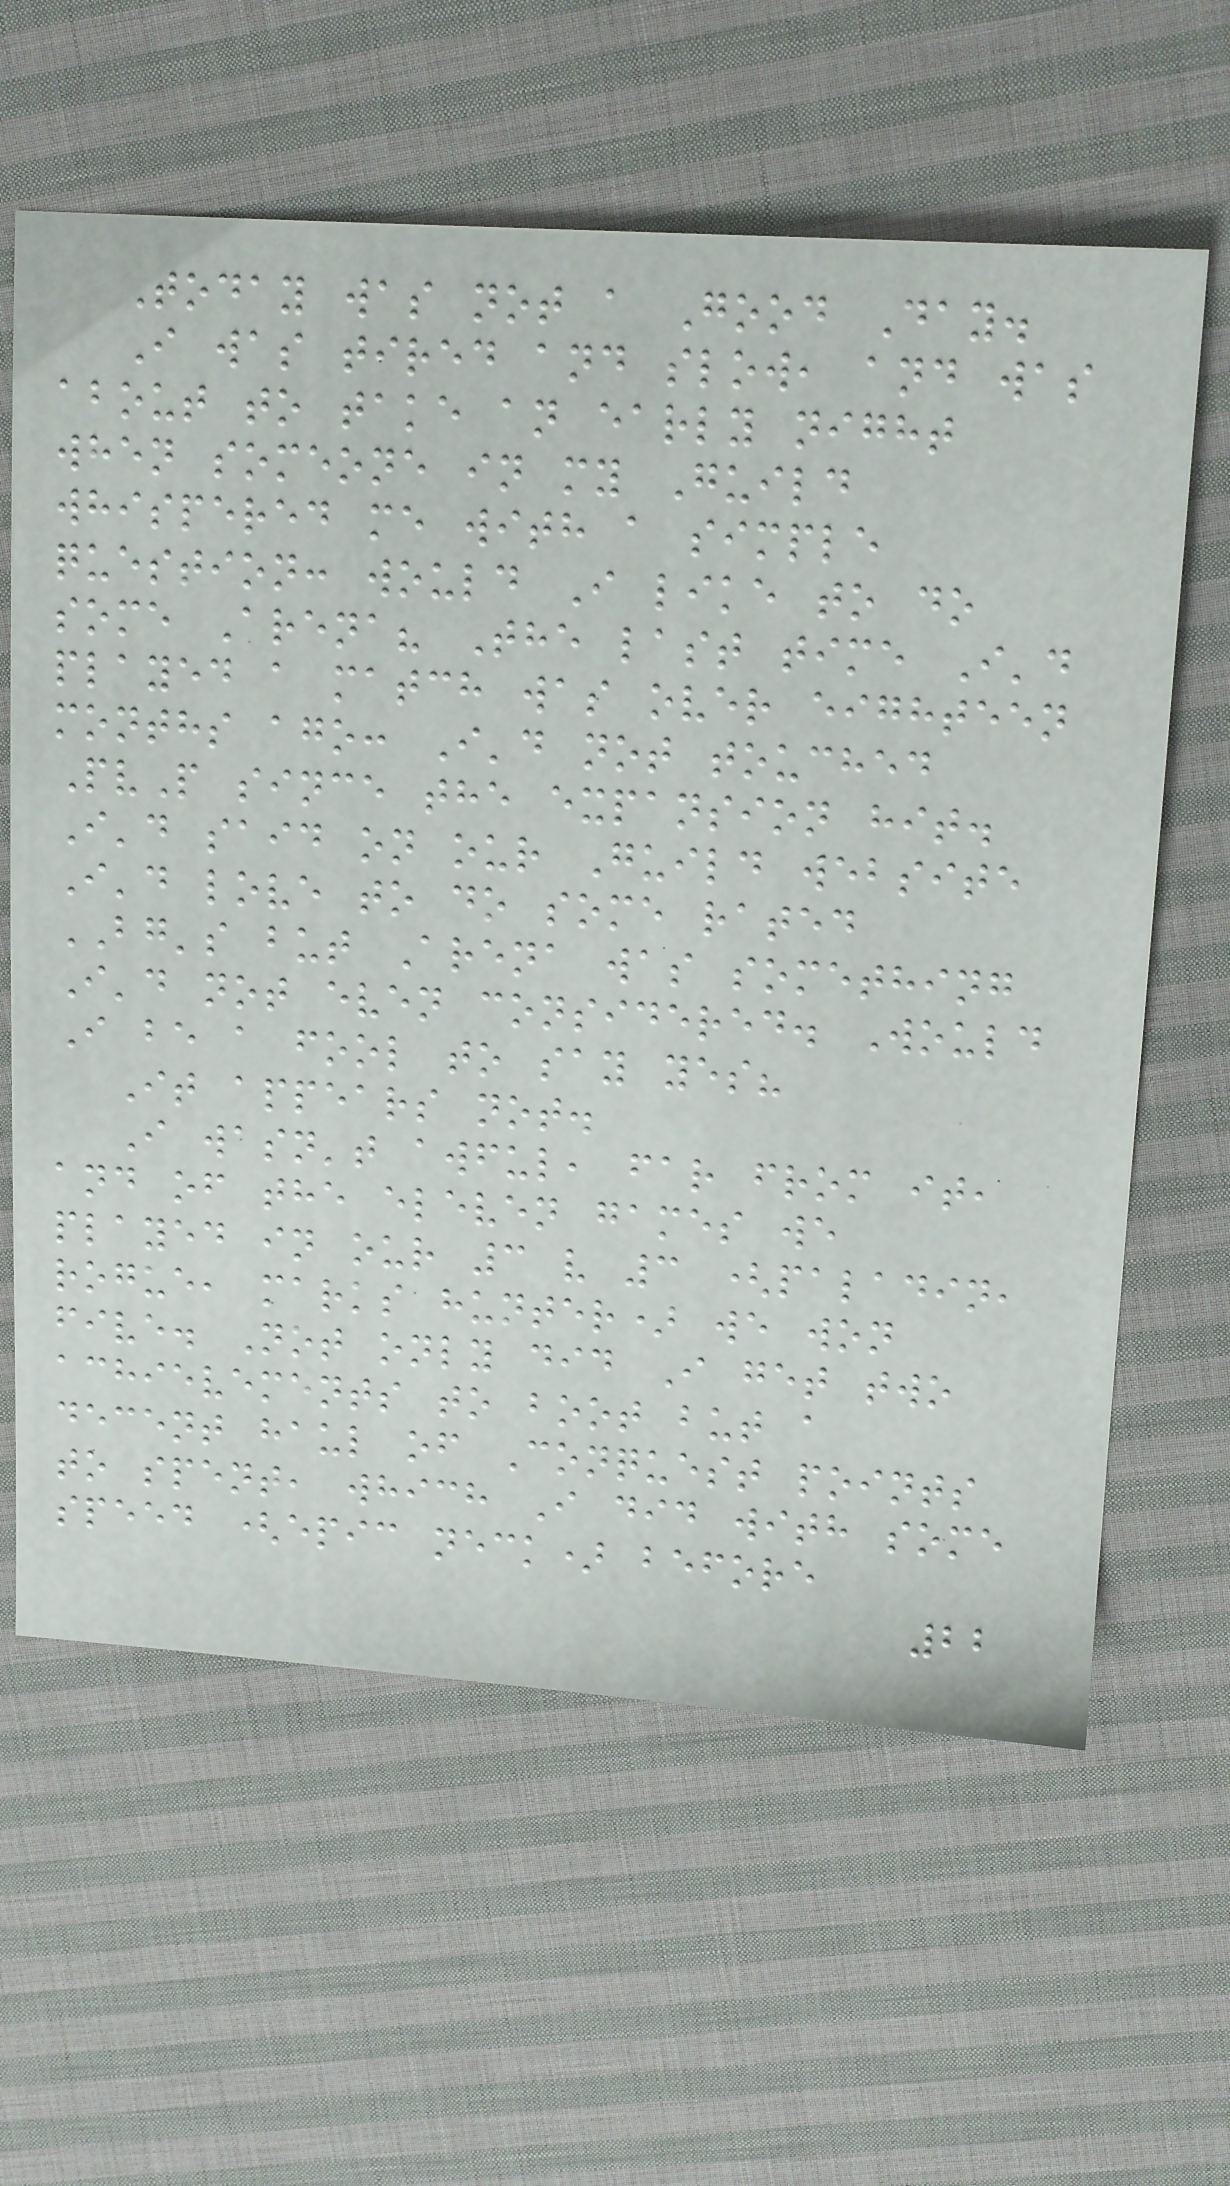Today was not a Good Day.
I was tired and slow, and was
about to take an early night
when someone in my Guild
whispered me with a simple
question: would I like to do
some Arena? The last time I'd
played a match was over eighteen
months ago: I'd not touched
PvP since the expansion hit.
I'd said on our Guild website
I'd love to do some rated
BG's but Arena was something
I'd not even considered. Would
I be a fool to say yes?
It appears not.
I wasn't awful, far from it,
and of the eleven games we
played in our 3 v 3 (paladin,
rogue, marks hunter) we won
five. Not only did I get two
achievements to boot but a
decent haul of Conquest points
to spent, which I did with some
speed (epic neck) before
22
